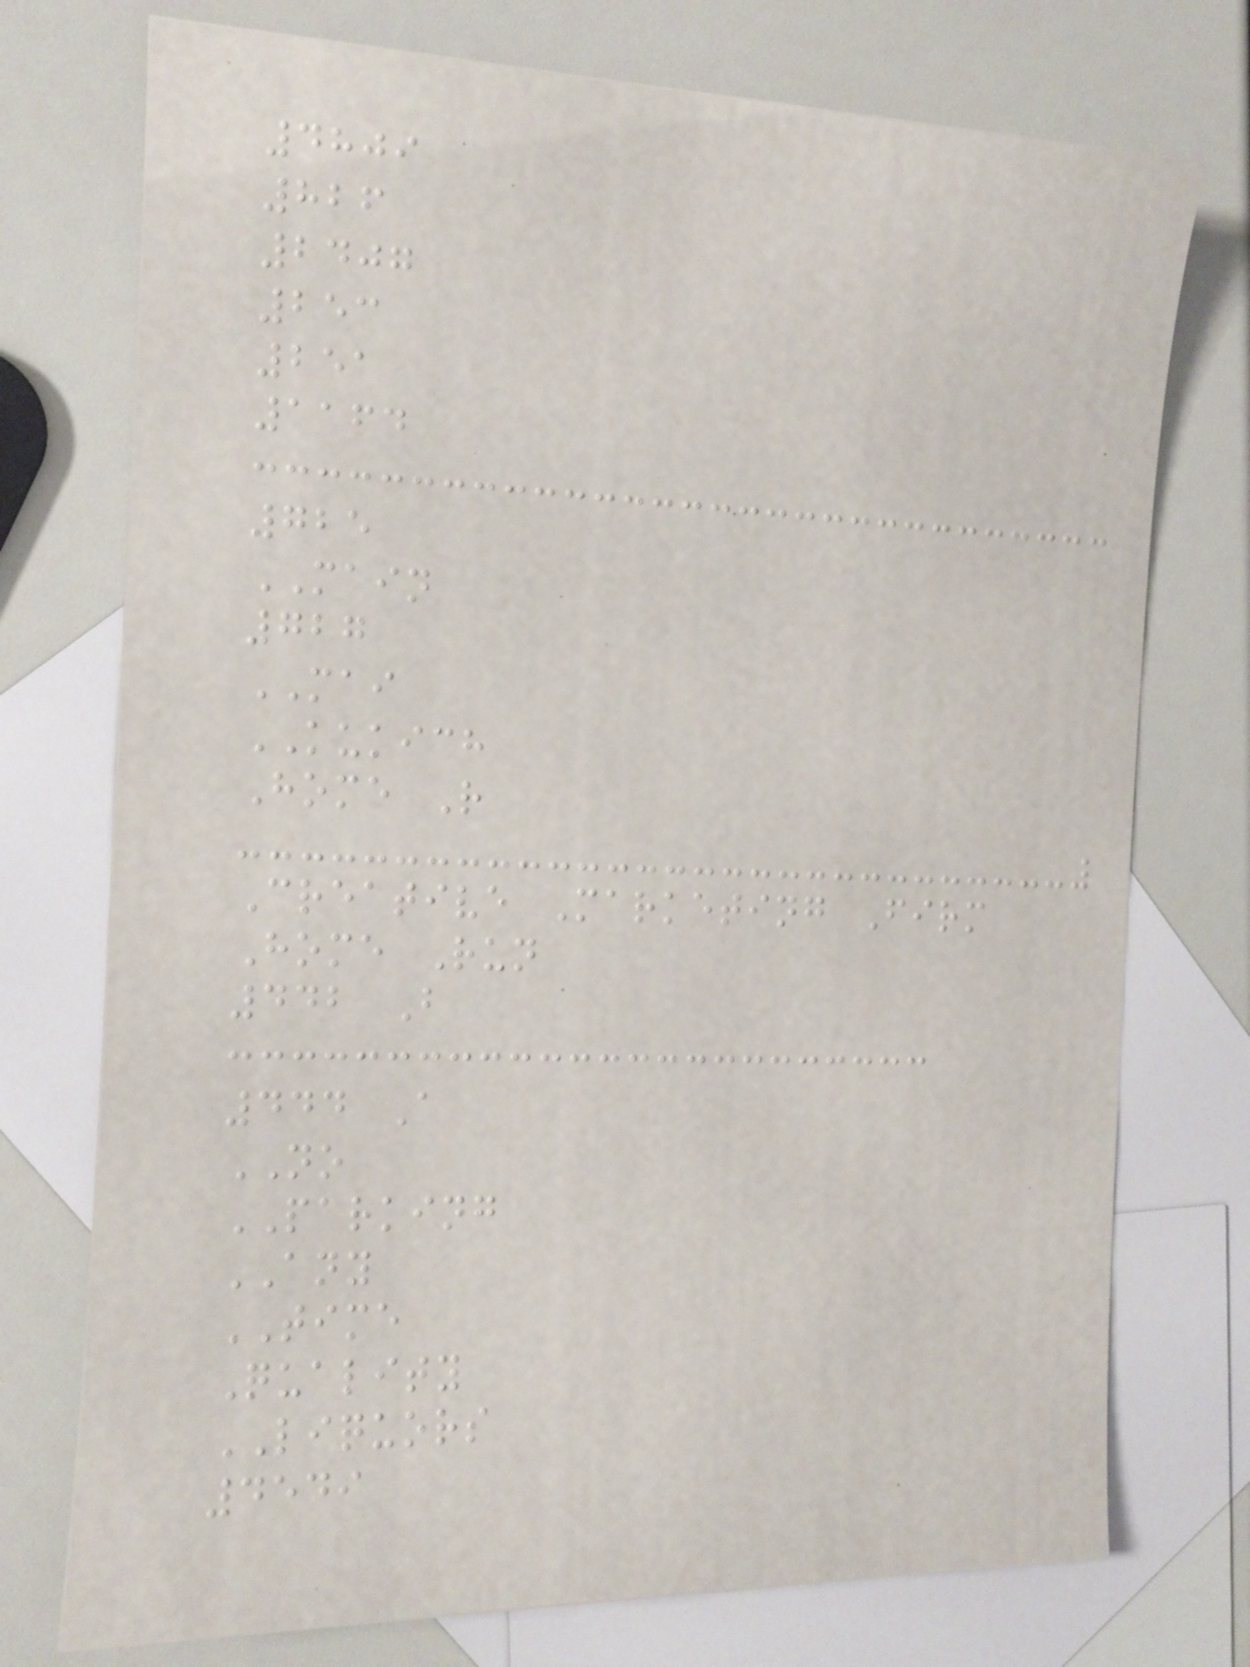4809
826
2407
253
251
1164
725
MAIN
727
MAI
KUKICH
Home R
Creative Marketing Firm
Home Run
442 B
444 A
NO
PARKING
ANY
TIME
Quality
LIQUORS
4549
